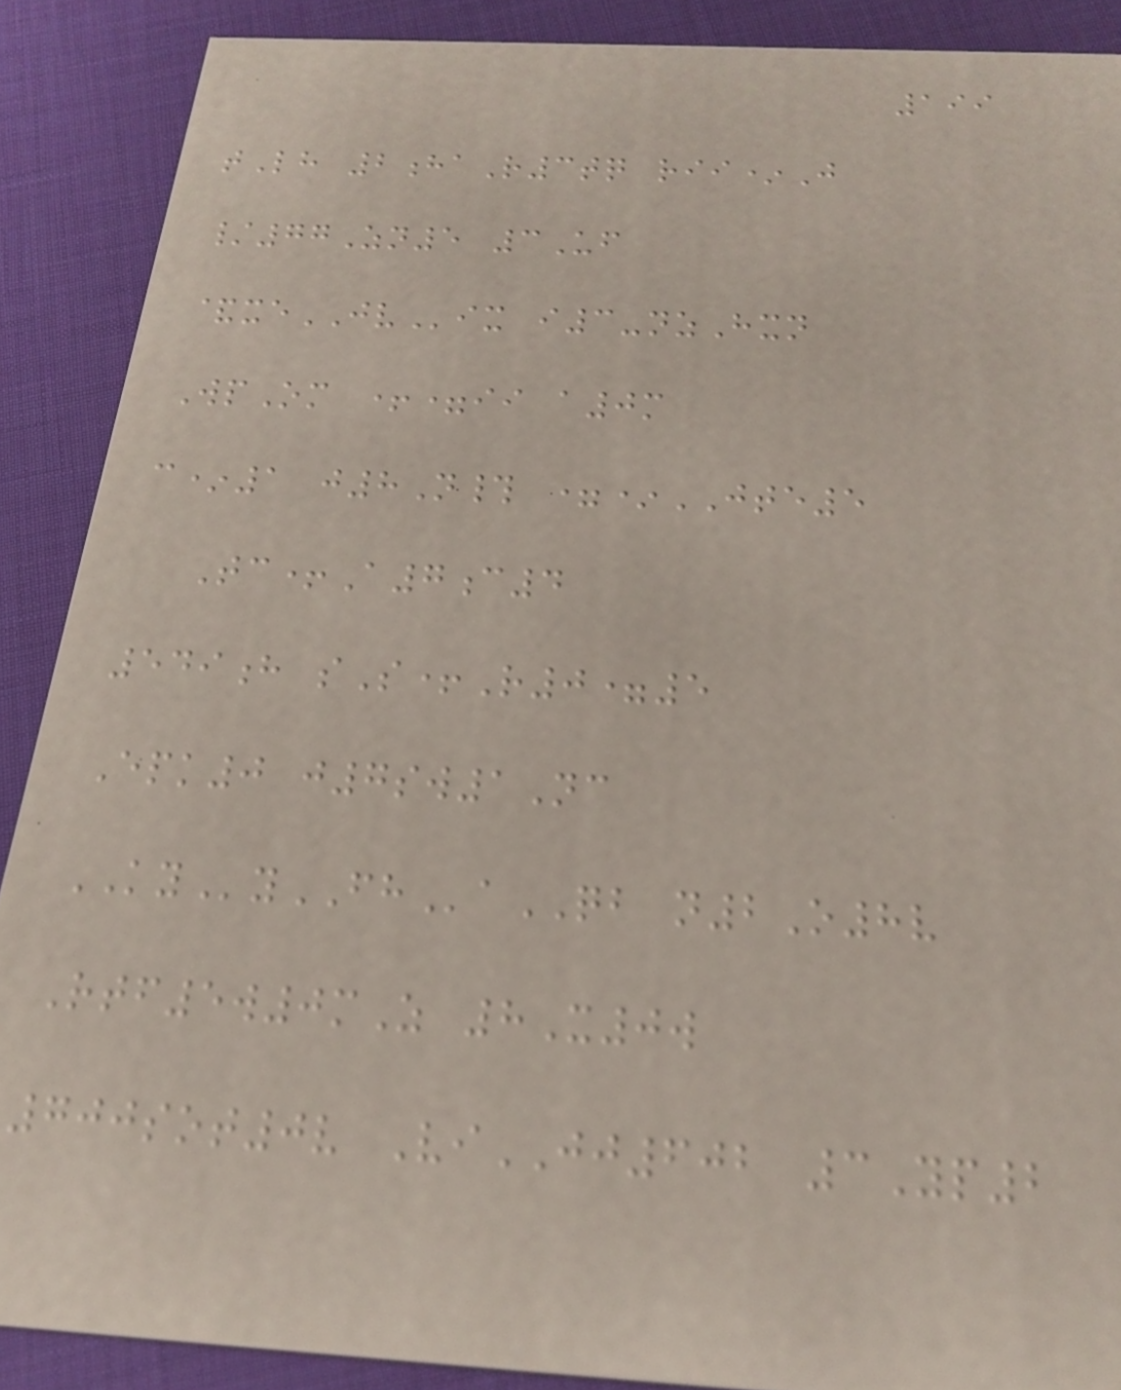199
tLh 2haR3tq rii*J
/77Zn5 3Uf
&xeJVix i3-nzHxn
WpOm +=ii a0m
c*1 j8N# =*JTE5
Tc+A7c4
549h sS+R0=5
Epk0 j7sw1Nc
KYyFHaQB n2O8v
Rtf5w0mZ 8X0w
700sot0v ViJJ602 3Yp2
